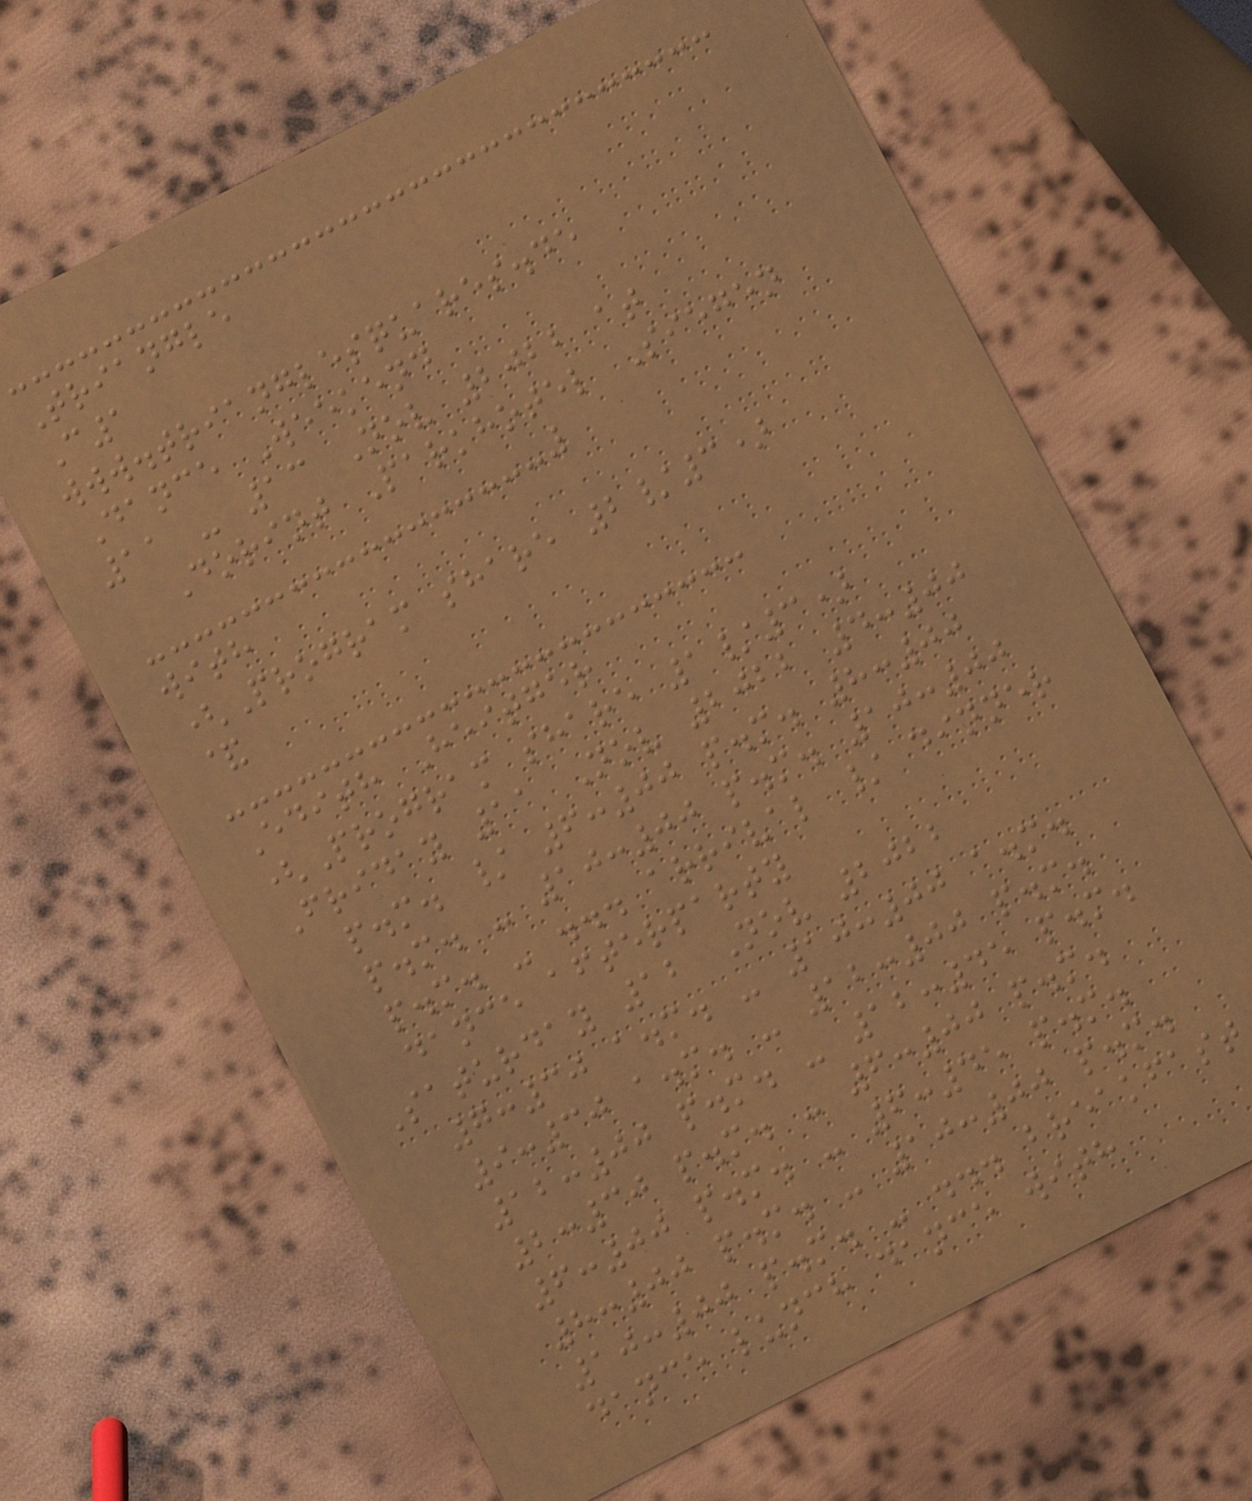Triangle
C1
www.trianglesquares.de
Dance Weekend
11 - 13 Nov 2022 at
Dorint Parkhotel Siegen
with
(Program share 2/3)
&
Edith Heitger
(Program share 1/3)
Friday 11 Nov 2022 4:00
p.m. / 6:00 p.m. 8:00
p.m. - 10:00 p.m. 10:00
p.m. - ... arrival / dinner
dance afterparty
Saturday 12 Nov 2022
7:30 a.m. - 10:00 a.m.
9:30 a.m. - 12:00 p.m.
12:00 p.m. - 12:45 p.m.
2:30 p.m. - 6:00 p.m.
6:00 p.m. - 6:45 p.m.
8:00 p.m. - 10:00 p.m.
10:00 p.m. - ... breakfast
dance lunch dance with
